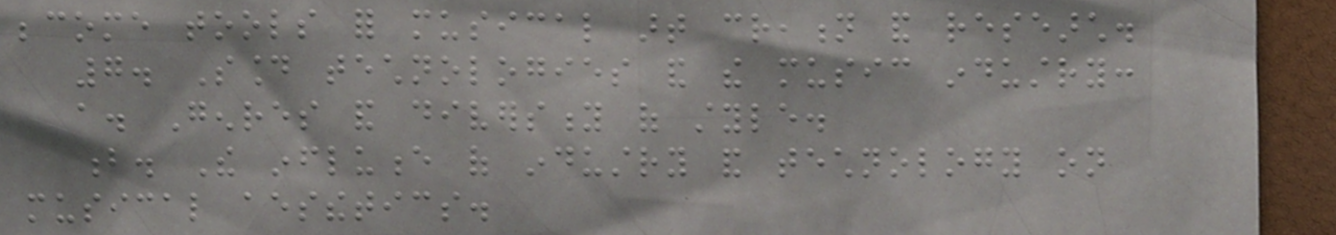become tools for musical art creation and research.
7. Sound technologies and the music industry:
a. Genres and diversity of style.
b. The influence of industry and technology on
musical aesthetics.
